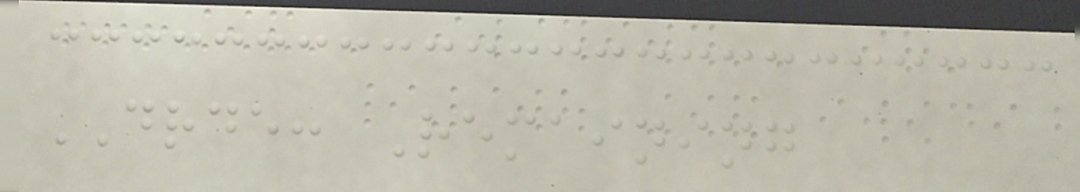DRDE: Remaining
